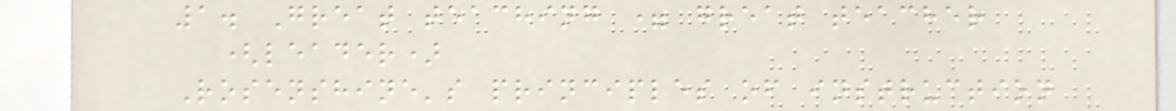1. Great teaching = great teacher
(leader)
Rosenshine's principles of instruction
